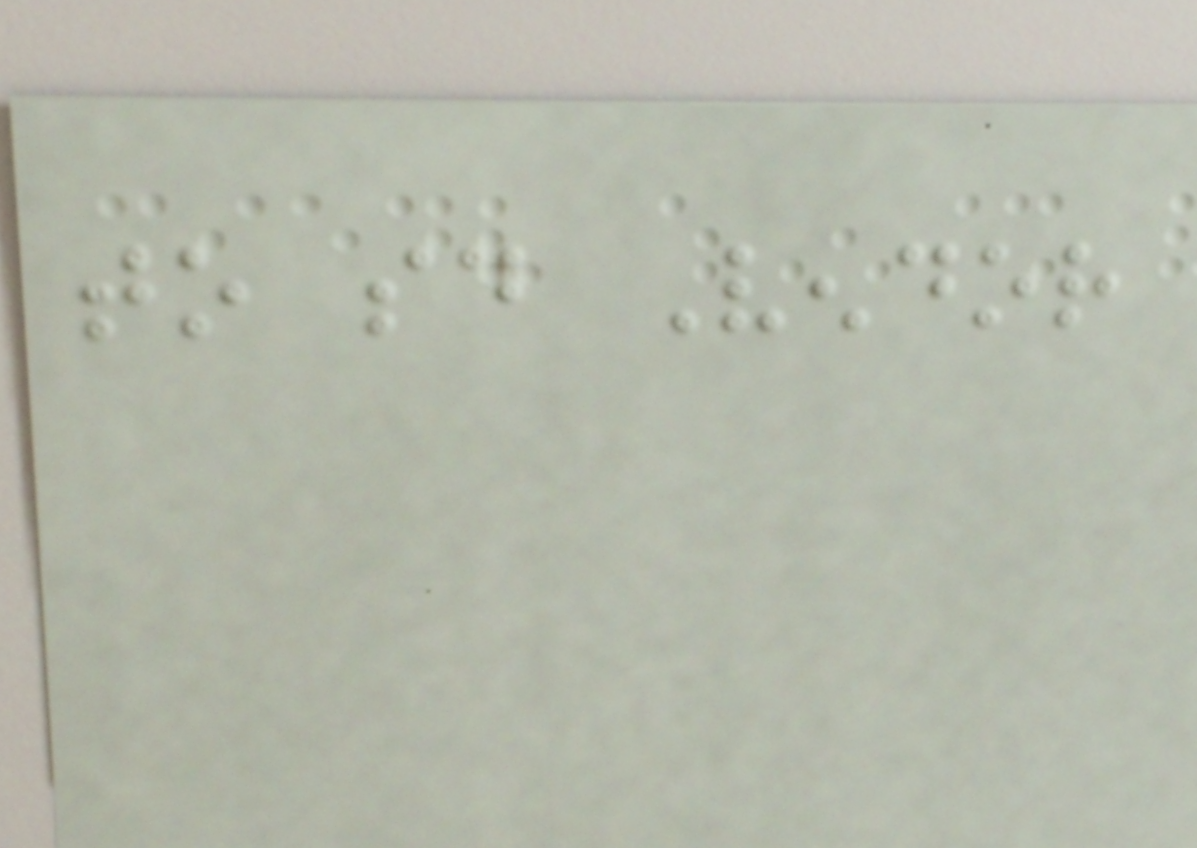to said Vendor
